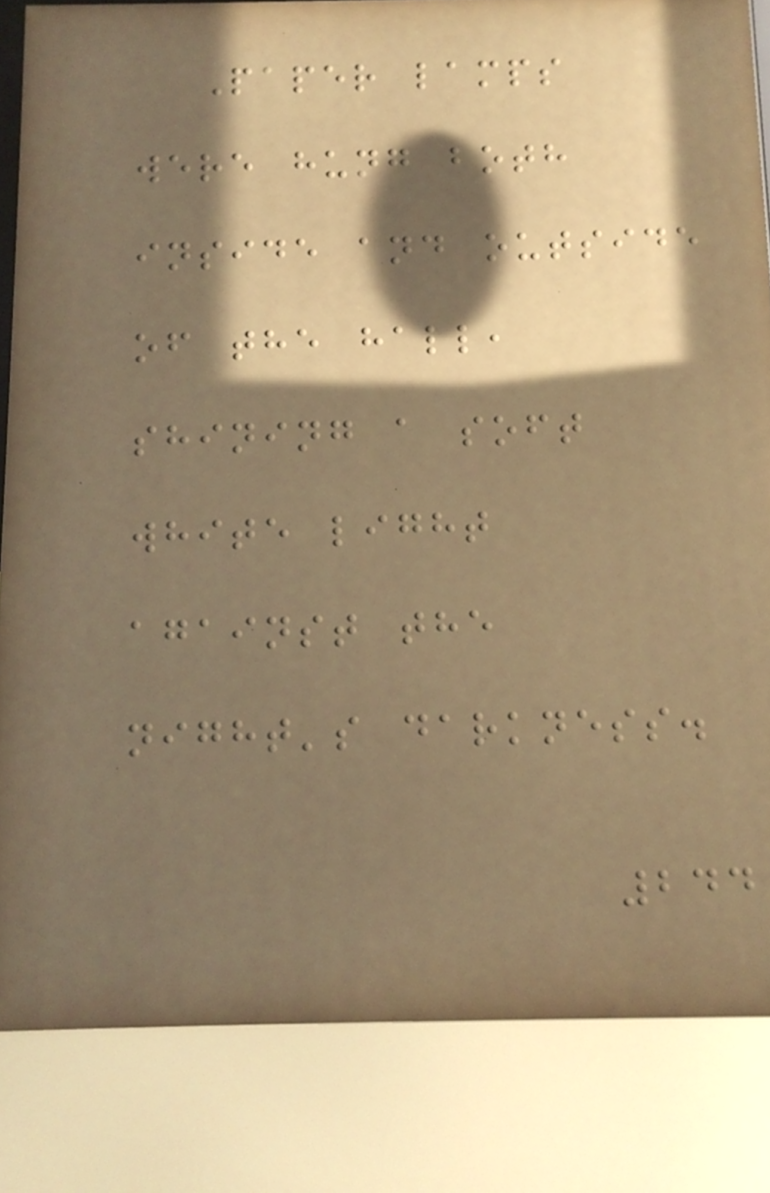Paper lamps
were hung both
inside and outside
of the hall,
shining a soft
white light
against the
night's darkness.
244
